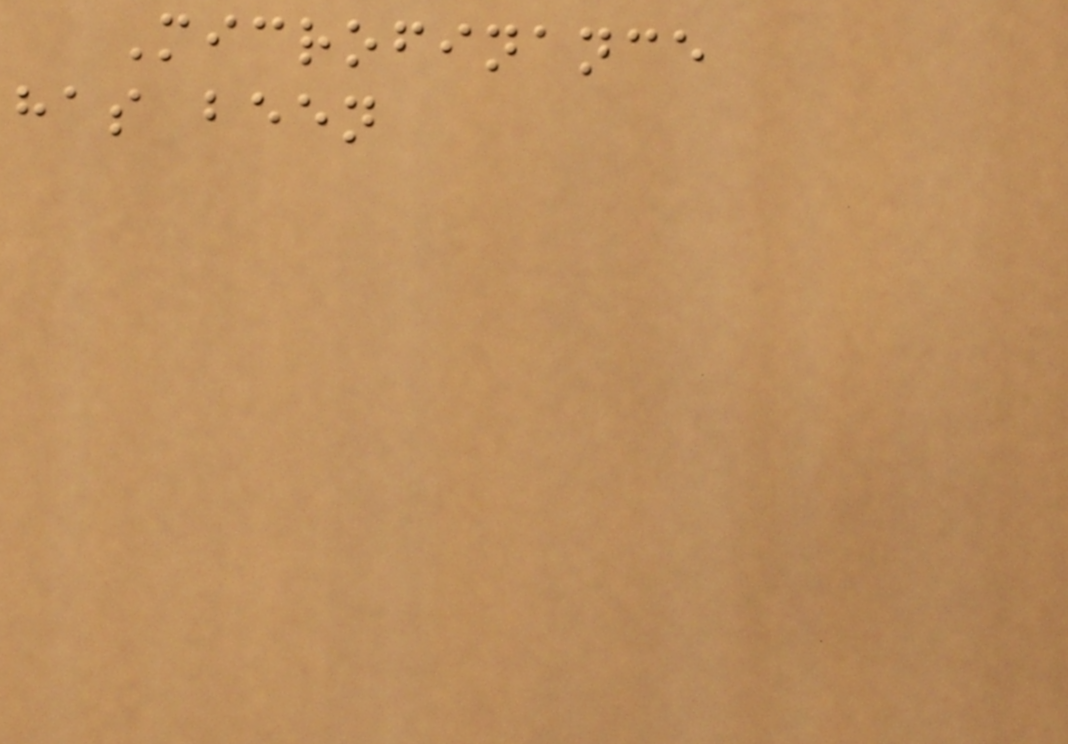Microfinance
has been
